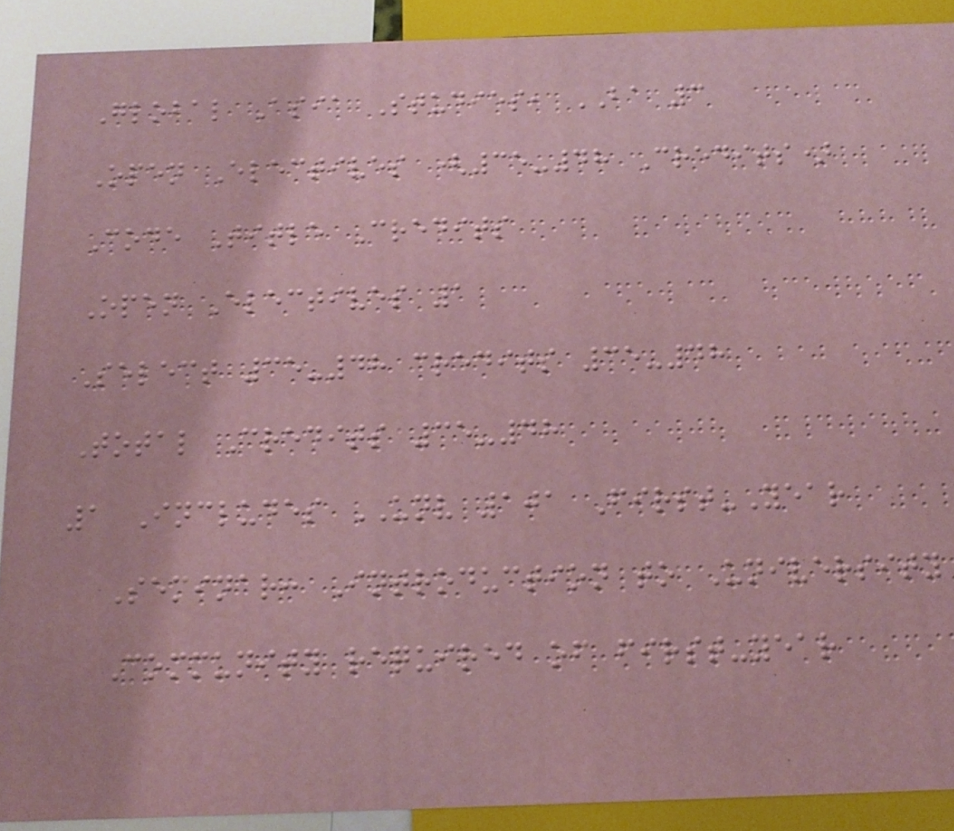Global Asia Studies, BA 3
Open Electives (35-48 Credits)
Code Title Credits
Open Electives 1
Select 35-48 credits 35-48
Total Credits 35-48
1 Includes UNV 101 First-Year
Seminar: Introduction to University
Community required of first-year
